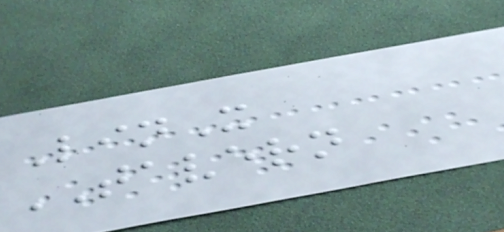LinX
TAVERN
